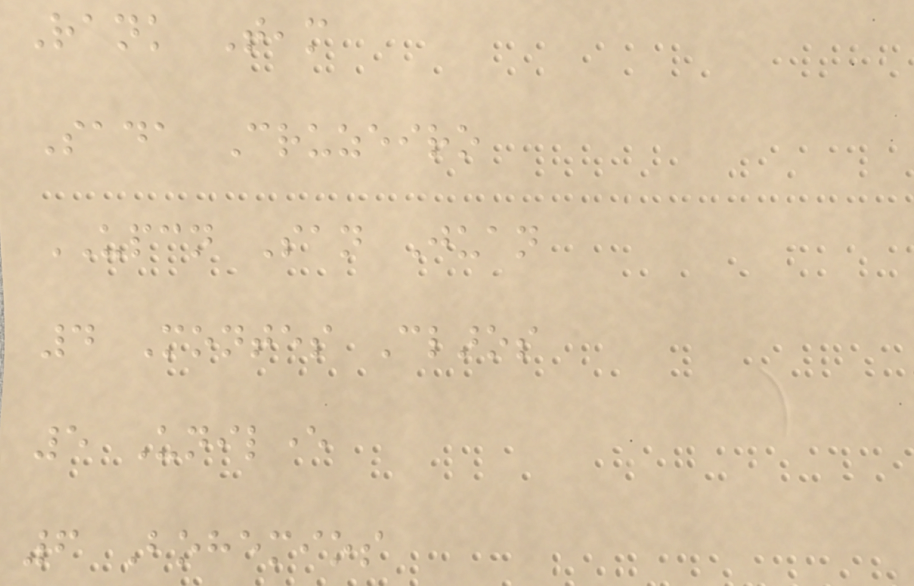Rank Team
Sada Cruzeiro
UPCN San Juan
4 Montes Claros
5 Unilever
6 Bohemios
